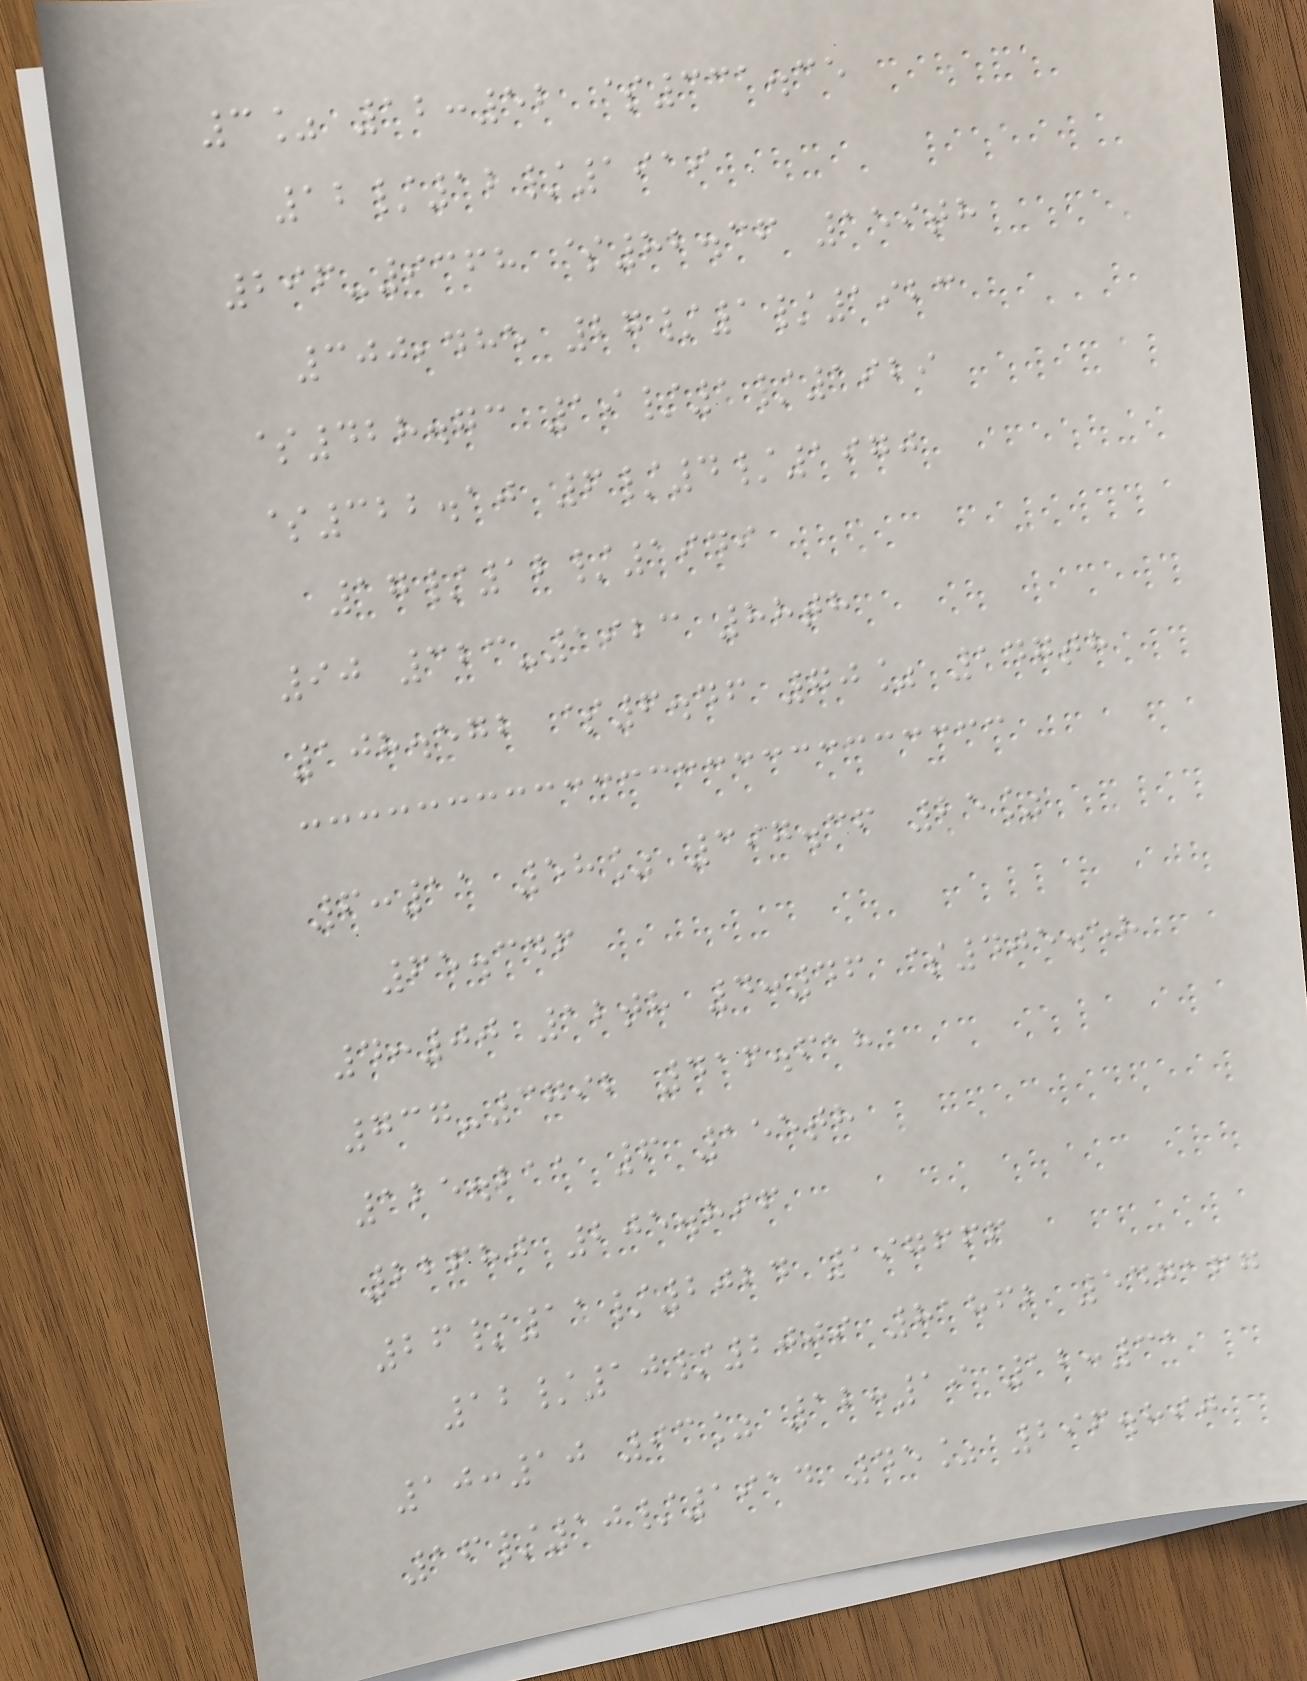3% 12:52 $331.35
12/12/1919
296-9368 $82.36 159th
300,485 27/1/1923
$428.73 19/1/1929
$322.10 6/4/1970
17/12/1949
90 323-1923 88th
108.572 $6.46 70% 147th
6:11 58% 397.36 25%
65.346
4:00 12th 4:46 $405.58
737-3792 416.618
125.211 6 155th
22680 205.896
26/11/2024 197666
12/10/2009 81862 547167
10:10 93% 12:19 12:31
16/10/1914 45% 296.890
